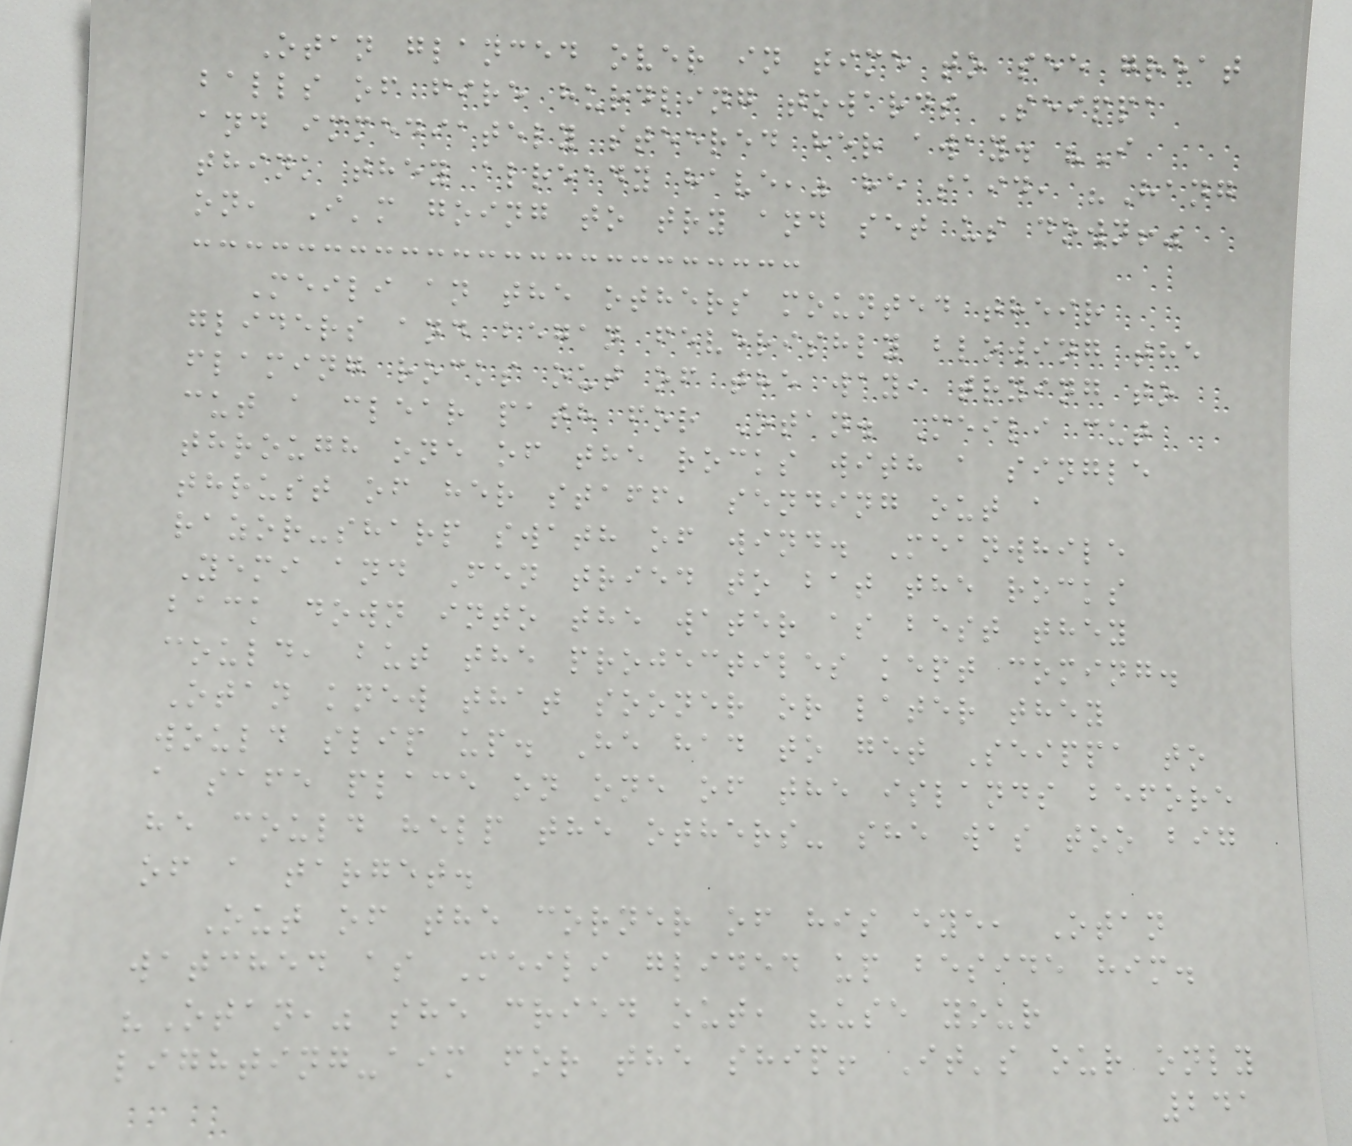Otan glanced over in time to see great
balls of fire hurdling towards Seippa
and immediately steered her away. "I
think they already have," he said, "Hang
on, I'm going to try and set us down!"
Meili an the others mounted their
gliders and began feverishly blowing the
flaming rocks out of the way, trying to
cut a clear path for Otan. Meili cut
through one of the rocks with a single
thrust of her staff, sending out a
razor-sharp swath of wind. Meanwhile
Yemi and Fen tried to bat the rocks
back down into the water as best they
could, but the projectiles kept coming.
Otan knew that sooner or later they
would slip up. He had to get Seippa to
a safe place on one of the islands before
he could help the others- she was too big
of a target.
Out of the corner of his eye, Otan
watched as Meili glided up beside him.
"Otan," she cried out, "use your
lighting-aim for the ship! It's our only
241
